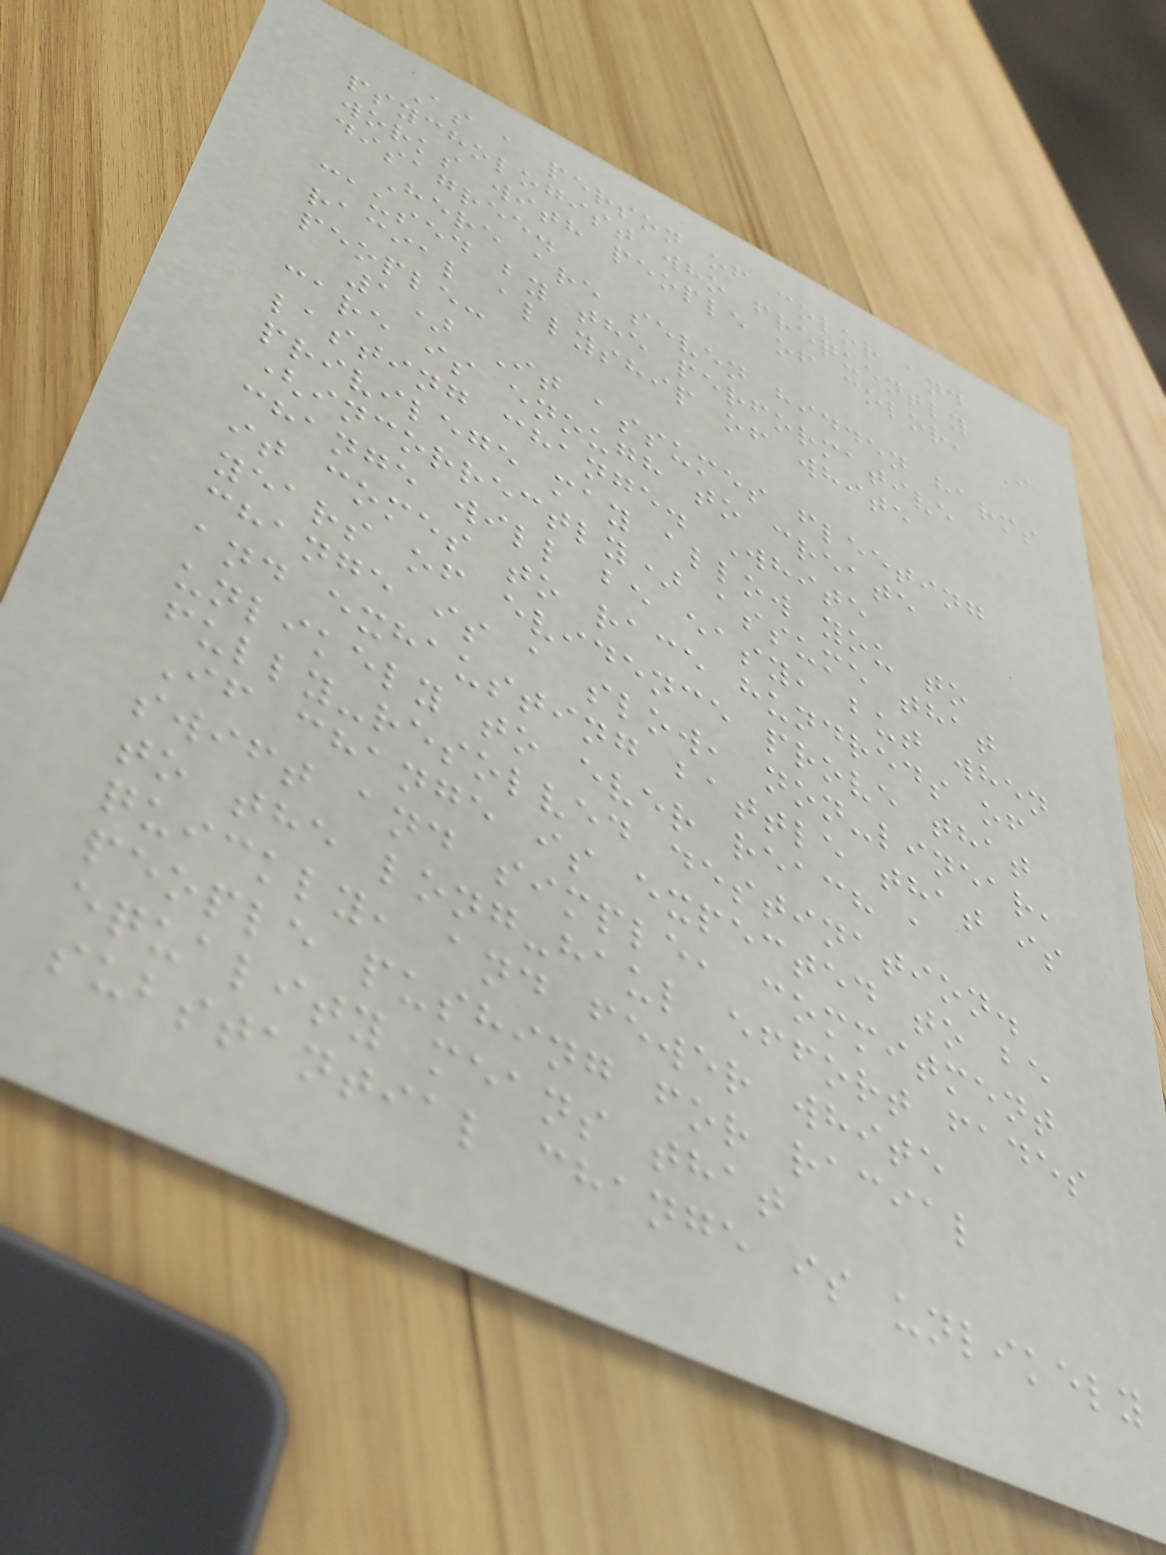As a person of color and
psychologist who frequently
works with people of color, I
disagree.
Here are seven hidden harms
caused by the performative
racial allyship of white
people:
1) It assumes fleeting
care is enough to create
lasting change. White
privilege may allow you to
(incorrectly) assume that
change will be easy, but when
it comes to race hundreds of
years of evidence prove that
change is a slow, non-linear,
and exhausting battle that is
unlikely to ever reach a
fully-resolved destination.
If change is expected to be
swift and simple, commitment
to the long-haul effort fades
quickly, and fewer white
people pushing for racial
equality means that
substantial change is unlikely
